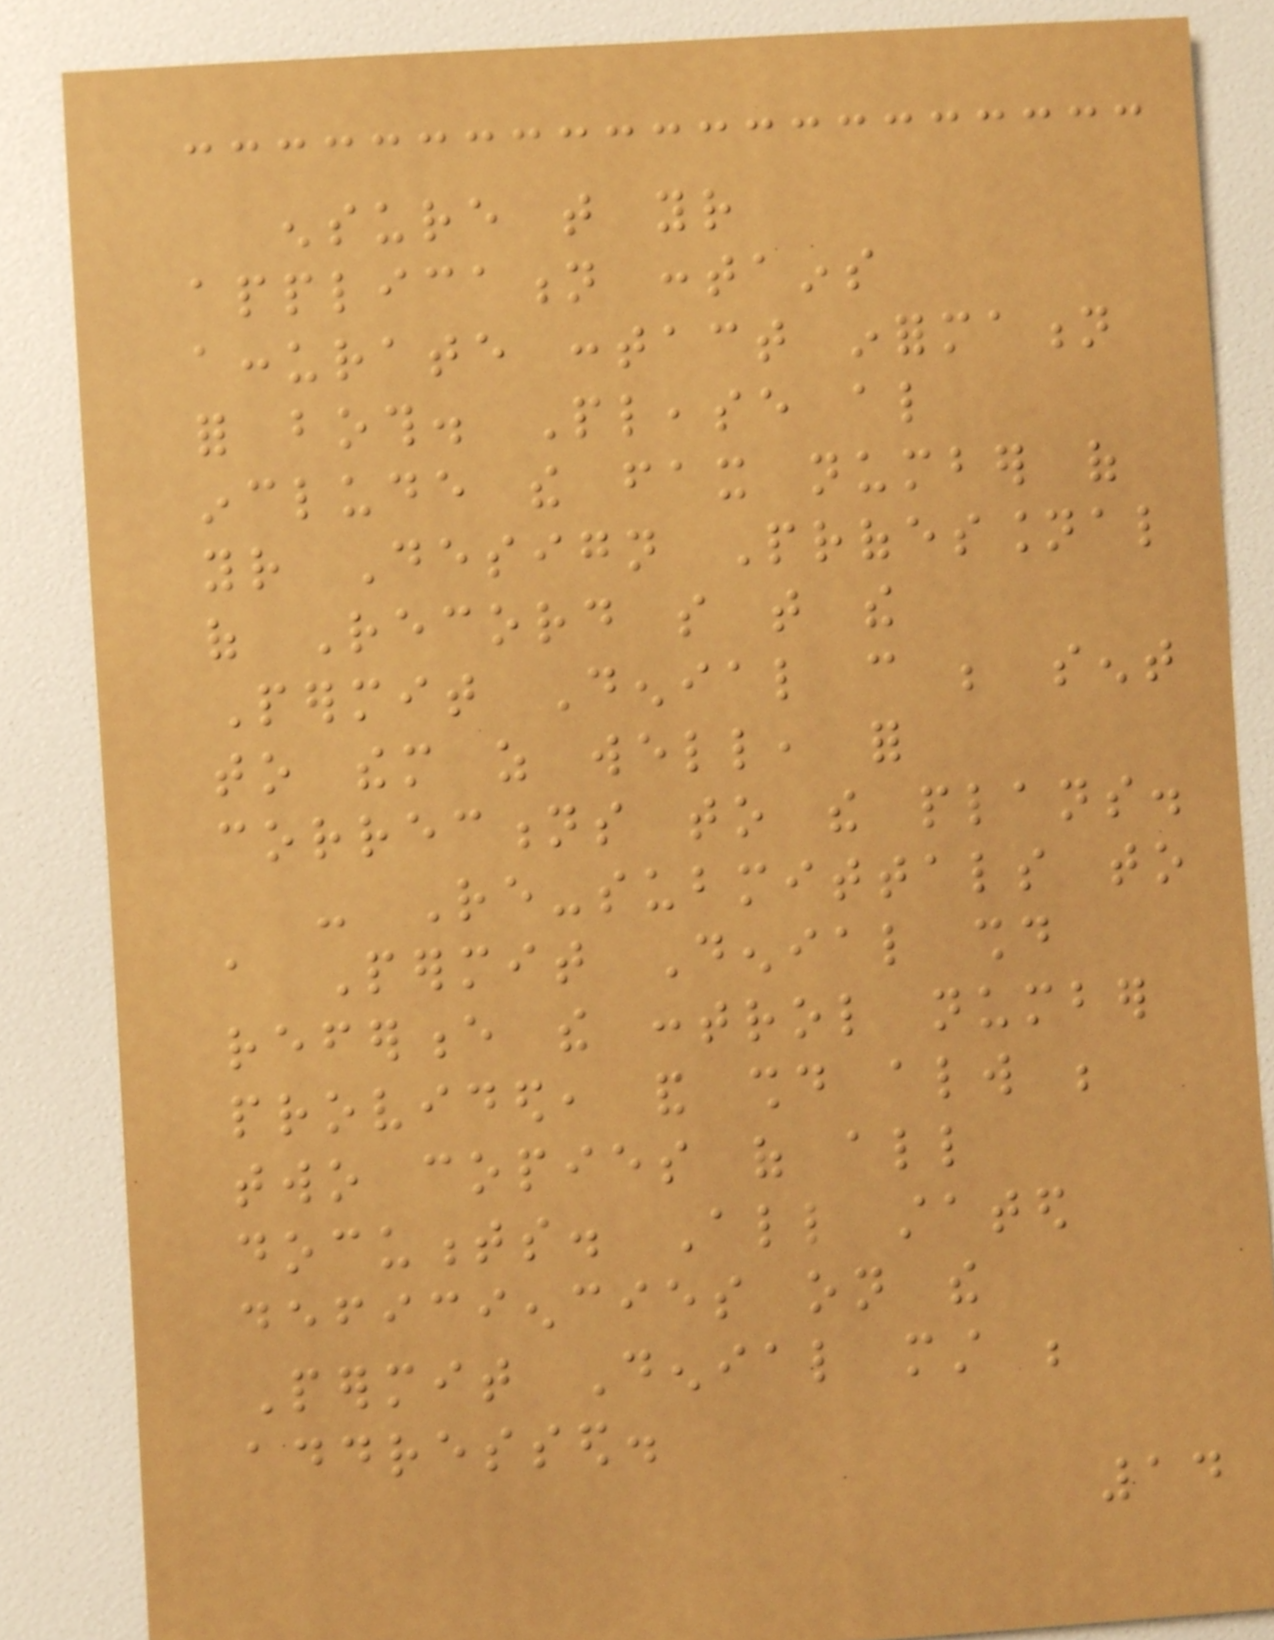ensure that your
application contains
accurate contact information
for both. Please also
include the fax number of
your Design Professional
of Record so that the
Permit Denial can be sent
to them as well, for
corrections to the plans.
- Re-submittals to
a Permit Denial should
reference the control number
provided, and should always be
two copies of all
documents. All stated
deficiencies on the
Permit Denial must be
addressed.
14
